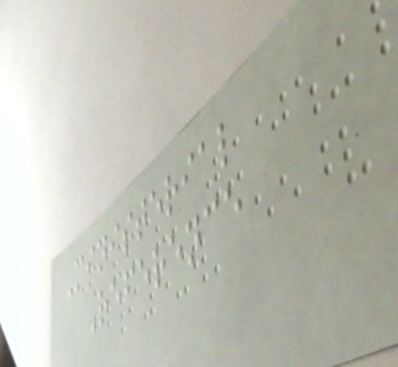Ministerial
Reference
